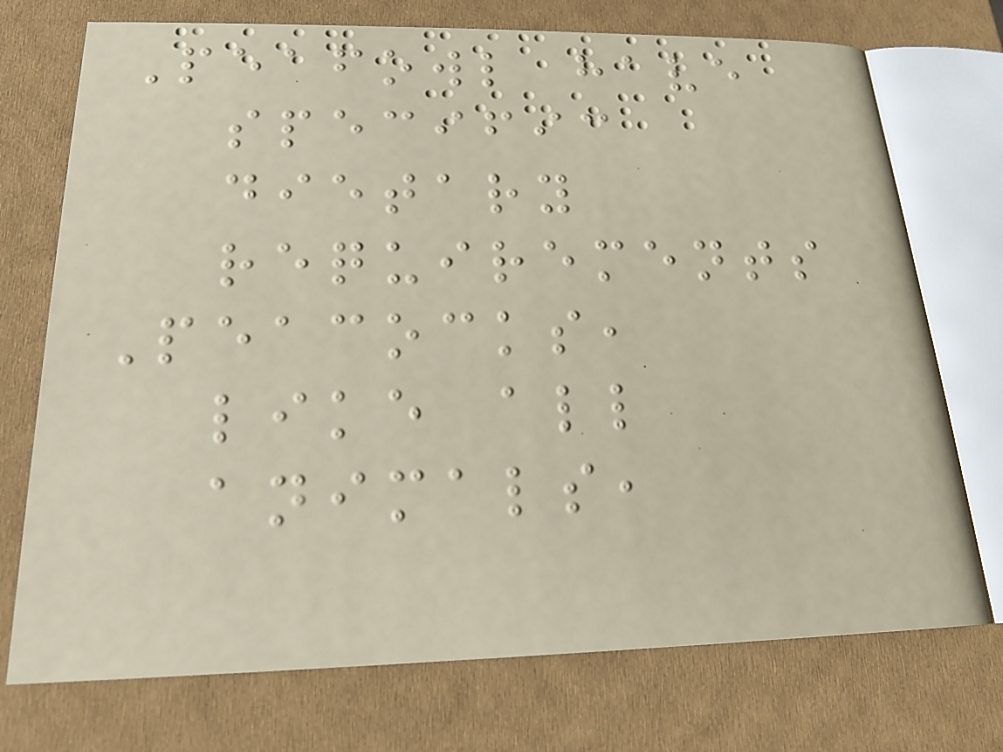Peafowl have
specific
dietary
requirements
Peacocks,
like all
animals,
